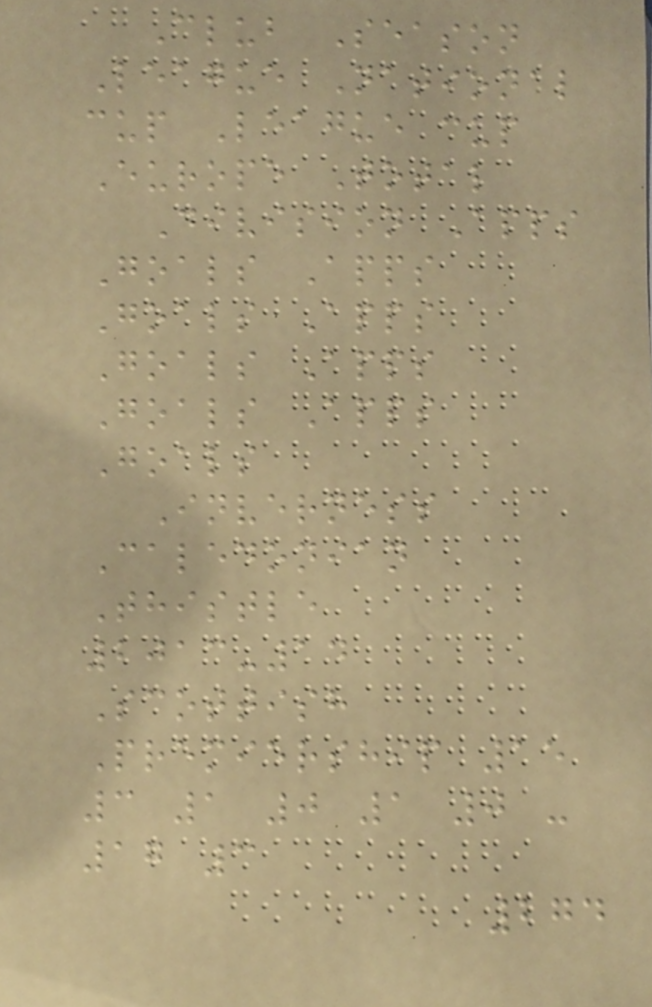Club Season
League National
cup League cup
Europe Total
Division Apps
Goals Apps
Goals Apps
Goals Apps
Goals Apps
Goals
Inverness
Caledonian
Thistle
2013-14
Scottish
Premiership 15
3 1 0 1 0 -
17 3
274
